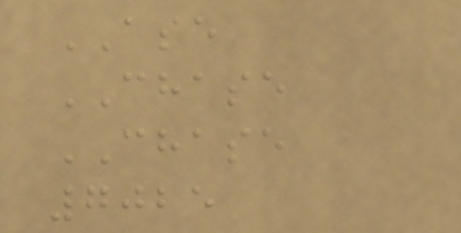ASE
CHASE
CHASE
7025
